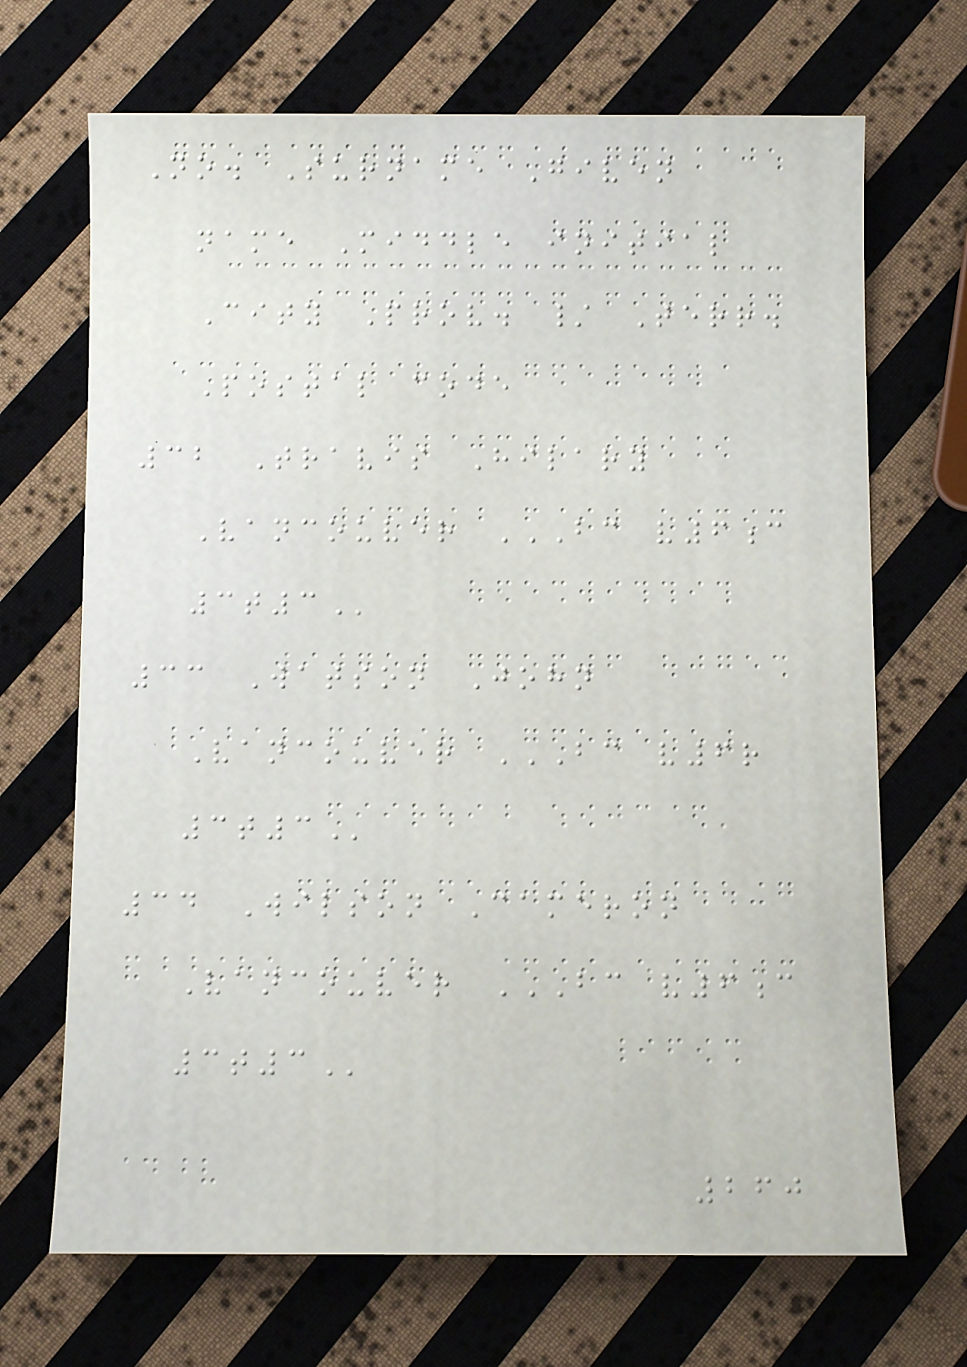No. Surname Given
name Middle initial
City Prov. / Terr.
Postal code
32 Travis Hilary
Vancouver BC V6C
3T3
33 Watson John
Vancouver BC V6R
3T3
34 Wilson Cameron
Vancouver BC V6C
3T3
260
